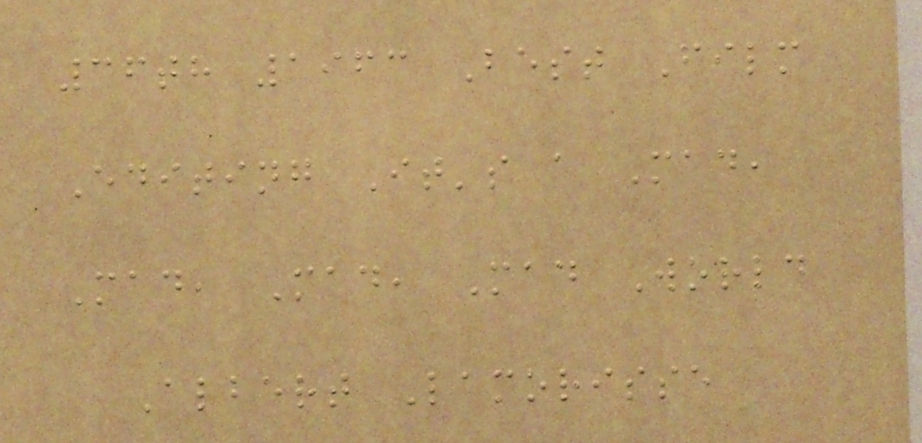36th 1963 Best Film
Editing It's a Mad,
Mad, Mad, Mad World
Albert Lamorisse
